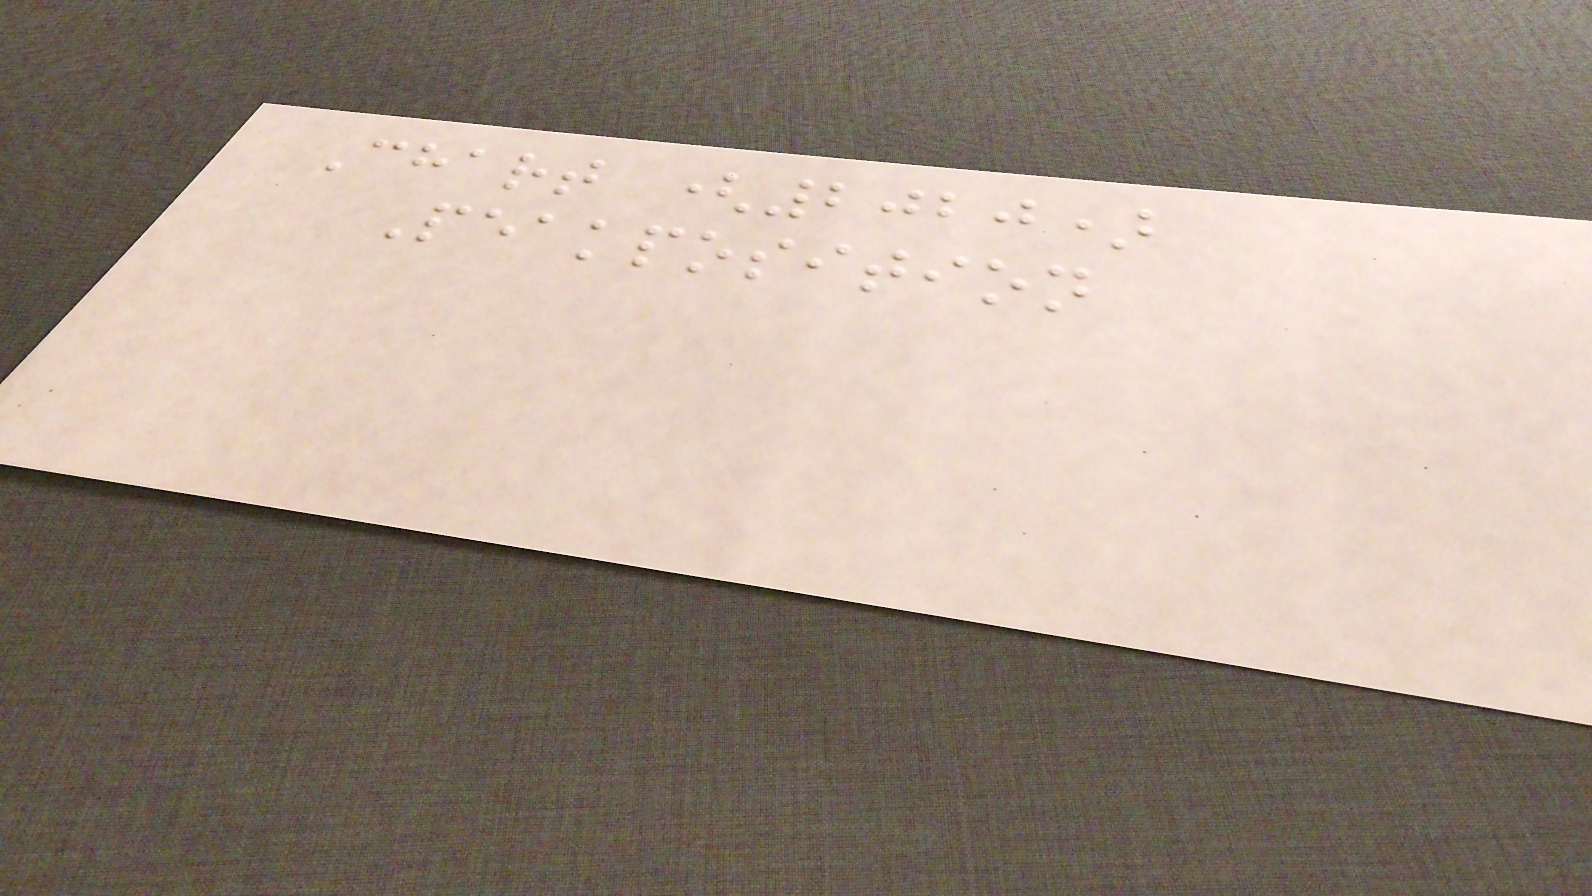Chart (2020)
Peakposition
